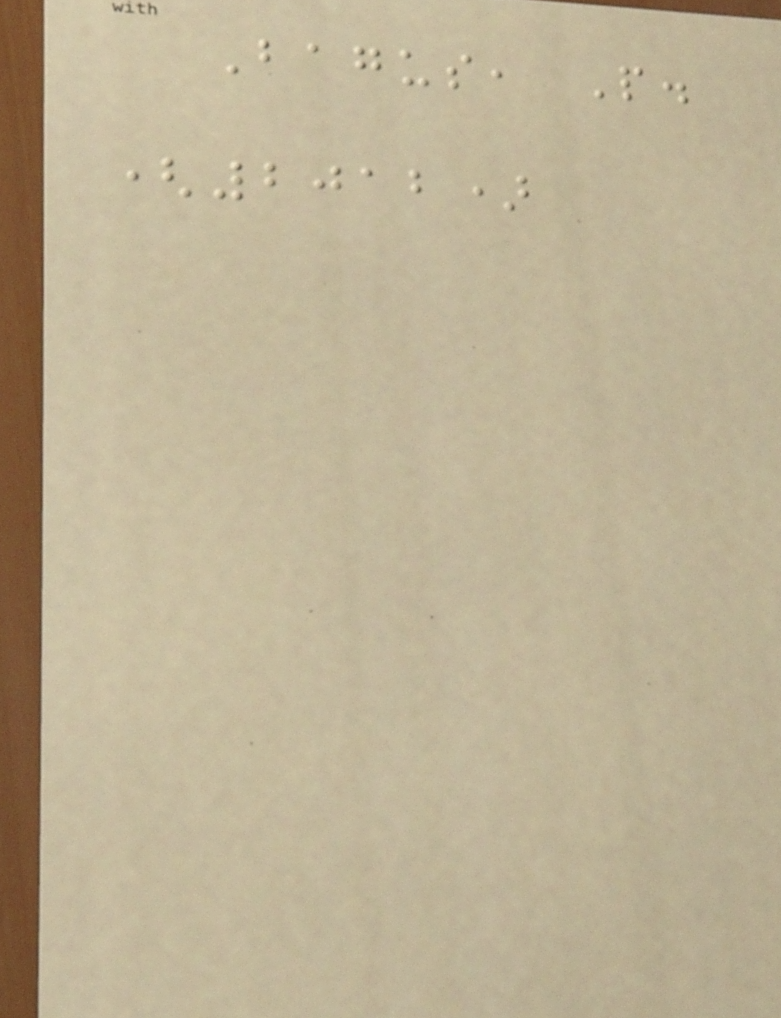Bagus, P.
(2012)
